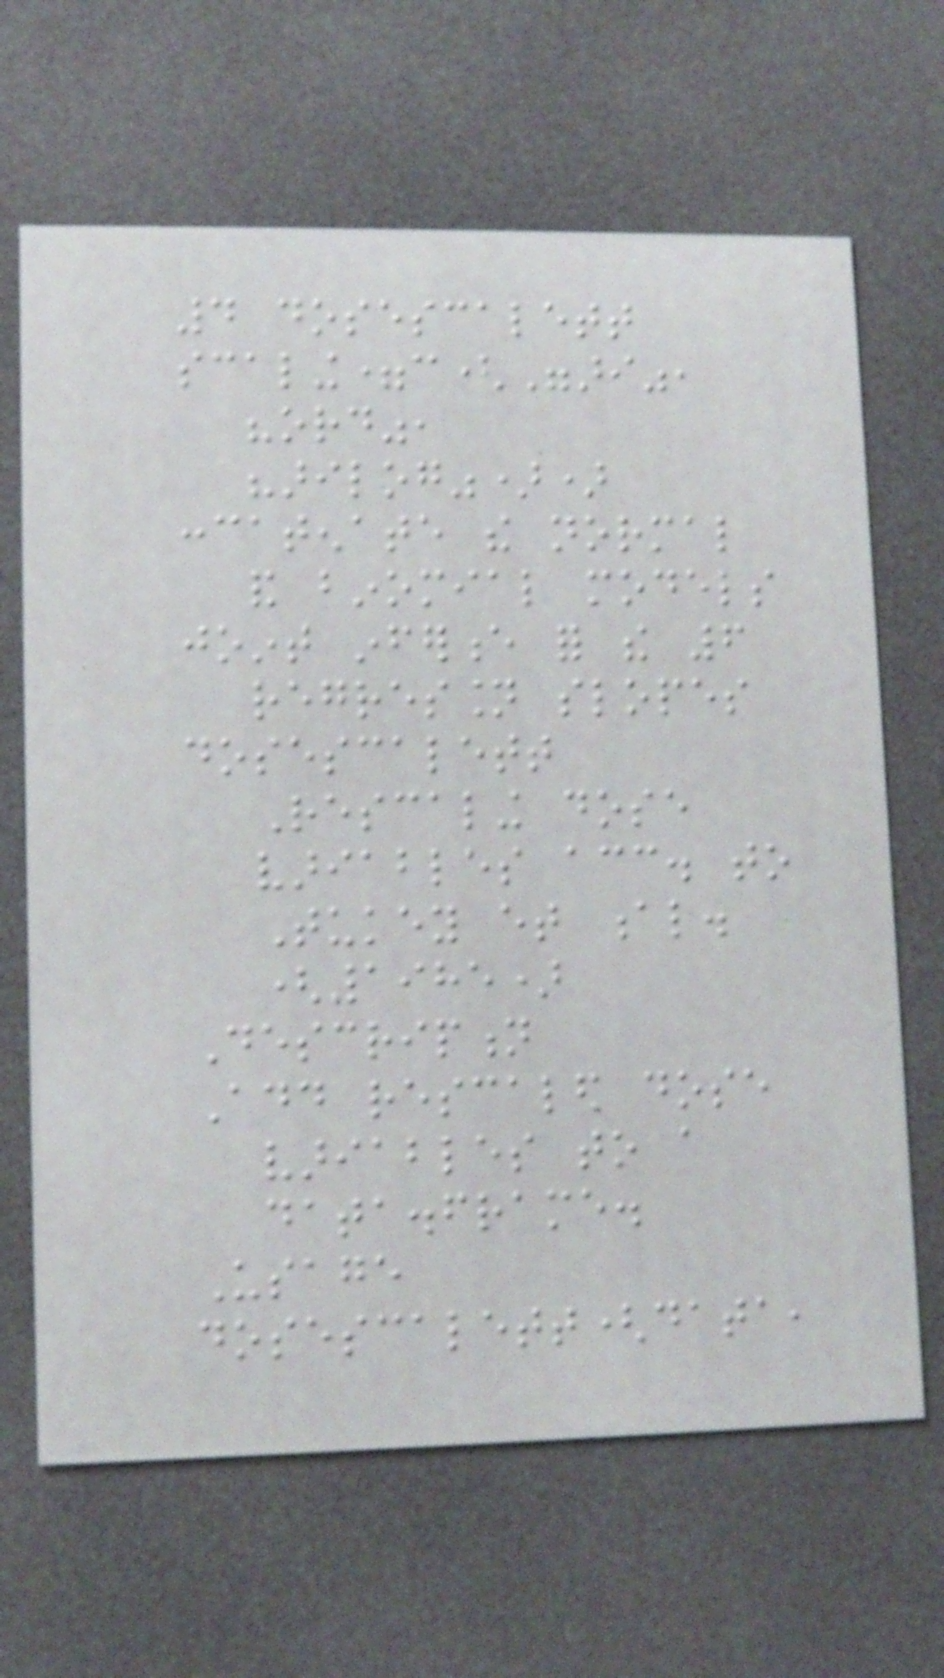4 dosescalett
scaling=c("ari",
"ord",
"arilog"))
concatenate the normal
and binomial models
joint inference for the 6
regression slopes
dosescalett
Rescaling dose
variables acc. to
Tukey et al.
(1985)
Description
Add rescaled dose
variables to a
data.frame.
Usage
dosescalett(data,
